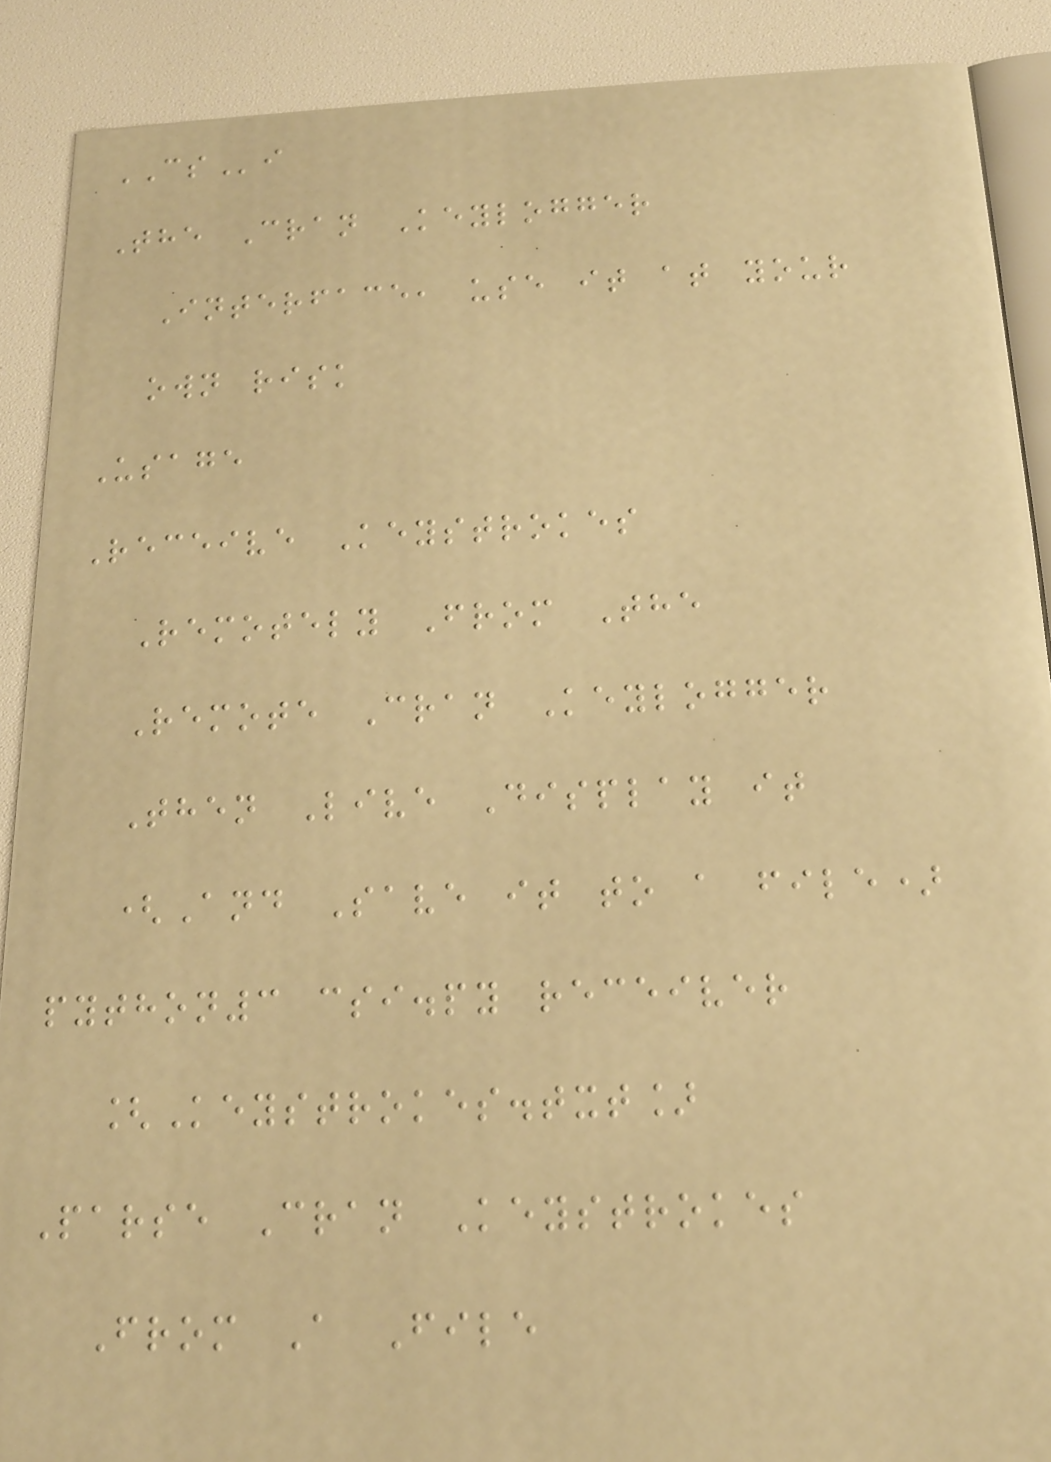CSi
The Cran Keylogger
Interface, use it at your
own risk
Usage
Receive Keystrokes
Remotely From The
Remote Cran Keylogger
Then Live Display it
(And Save it to a file)
python3 csi.py receiver
[Keystrokes.txt]
Parse Cran Keystrokes
From A File
